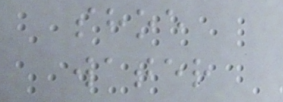shoe
water
